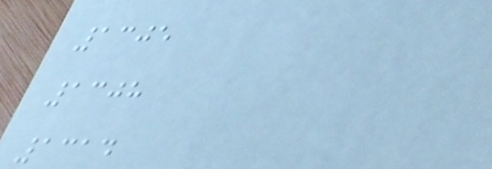1305
1308
1314
